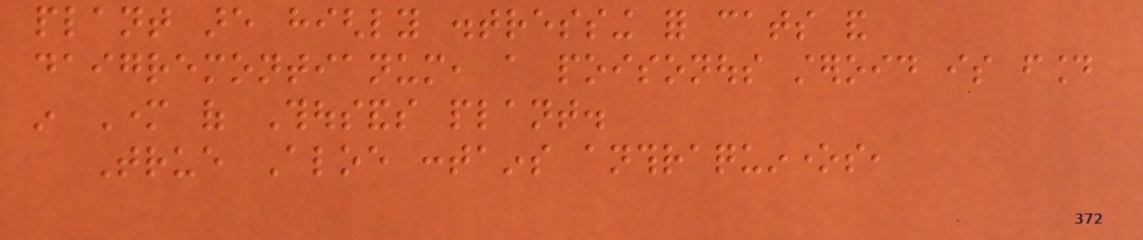plant are highly distressing for cats and
daigremontianum, a poisonous steroid is found
in Mother of Thousands plant.
True Aloe contains anthraquinones,
